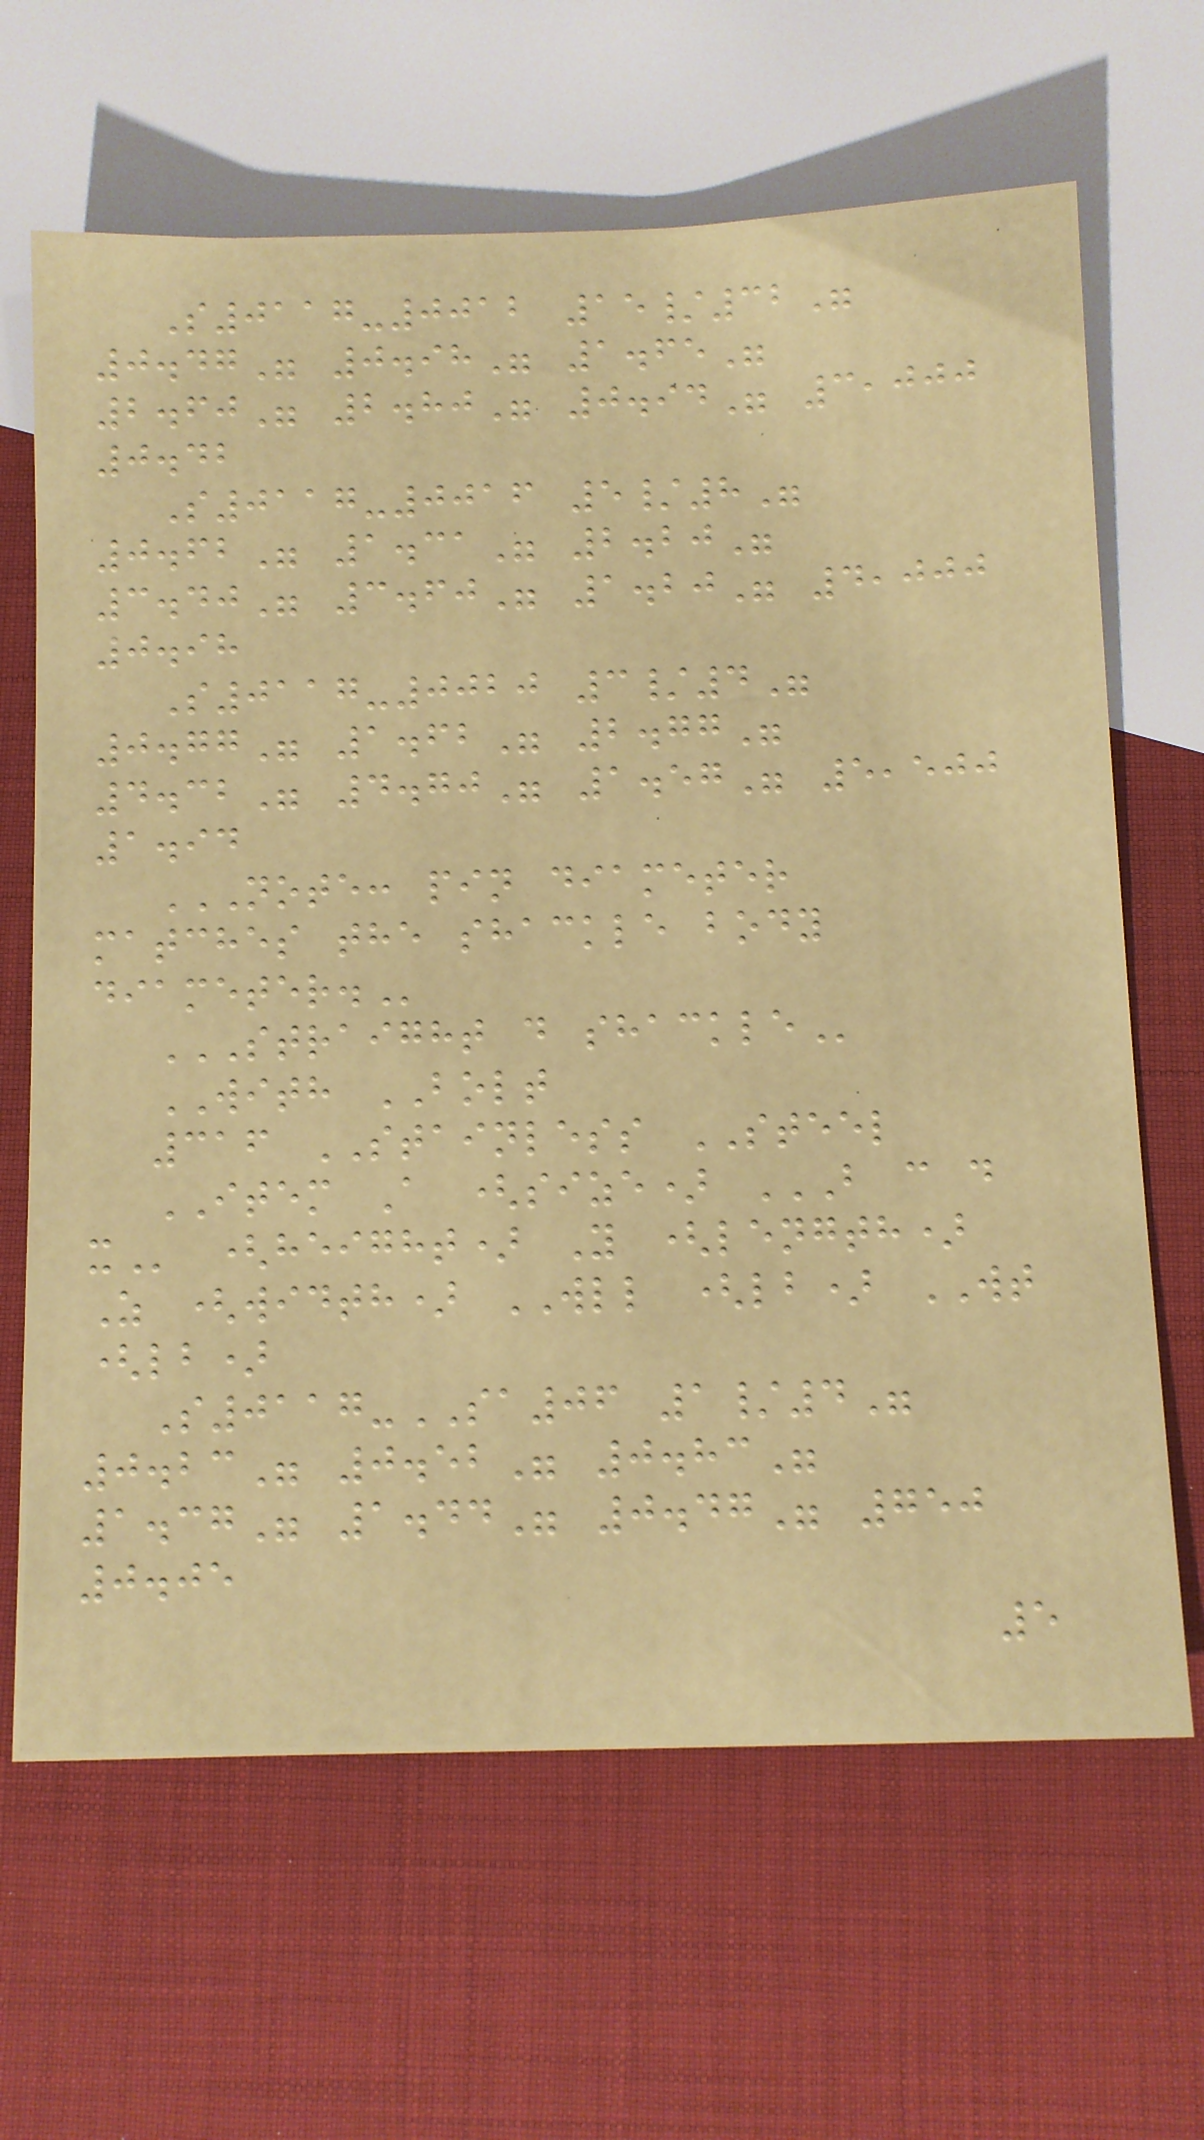S0117-0012 15/32"
0.47" 0.98" 1.65"
2.60" 2.80" 0.94" 3,000
0.42
S0117-0016 5/8"
0.62" 1.31" 2.20"
3.40" 3.60" 1.20" 4,000
0.98
S0117-0020 3/4"
0.77" 1.62" 2.77"
4.32" 4.70" 1.57" 5,500
1.94
NOTE: PIN DIAMETER
MATCHES THE SHACKLE BODY
DIAMETER.
STRAIGHT D SHACKLE
WITH BOLT
316 STAINLESS STEEL
ITEM A (size) B C D
X (height) Y (length)
Z (width) WLL (lb) WT
(lb)
S0117-SA06 1/4"
0.23" 0.52" 0.83"
1.37" 1.44" 0.47" 750
0.05
5
